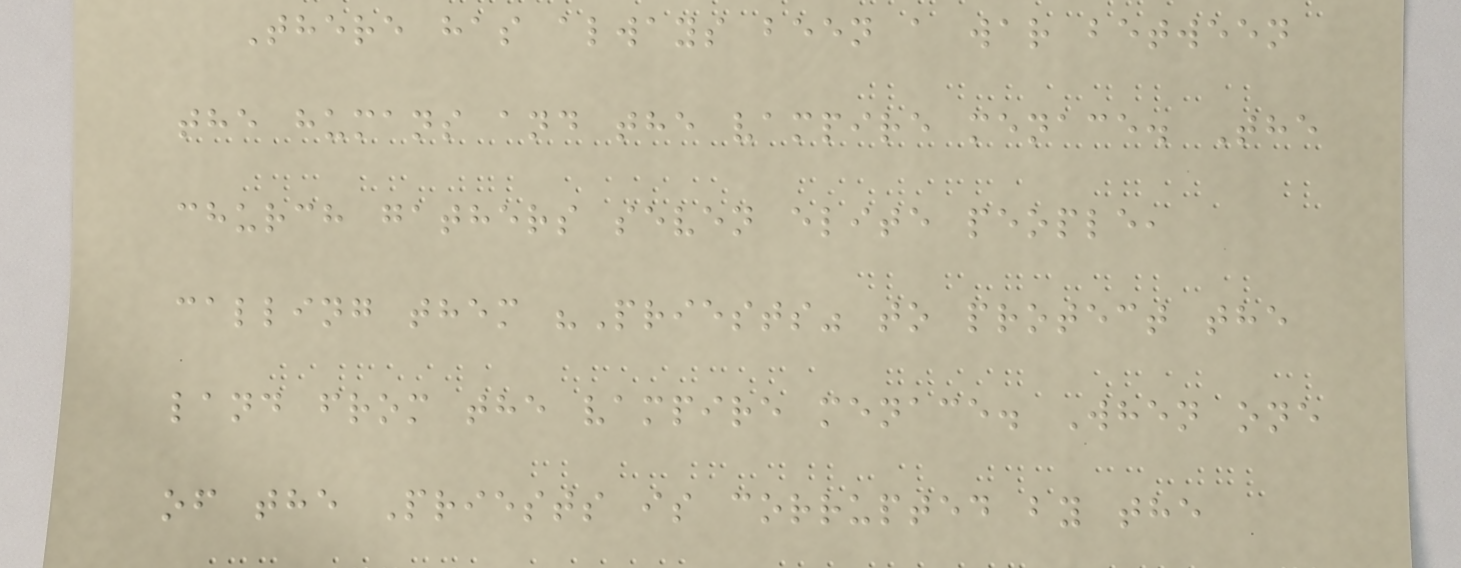There has always been a war between
the humans and the vampire menace. The
church gathers seven elite people,
calling them "Priests" to protect the
land from the vampire menace. When one
of the Priests is corrupted by the
